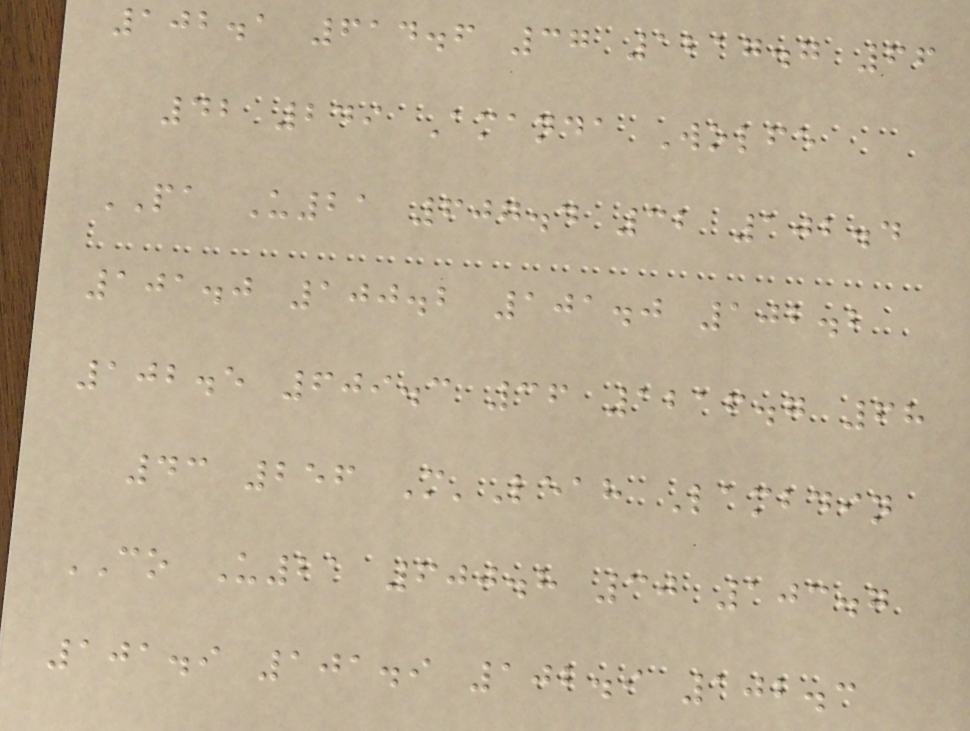102.1 614.6 37 1217.7 66
42 249 Amanda Wolfe
PA U21 607.4 32 102.4
101.0 100.2 101.0 102.2
102.5 609.3 36 1216.7 68
43 256 M'Leah Lambdin
CO U21 600.8 30 103.7
101.9 101.9 102.9 102.3
